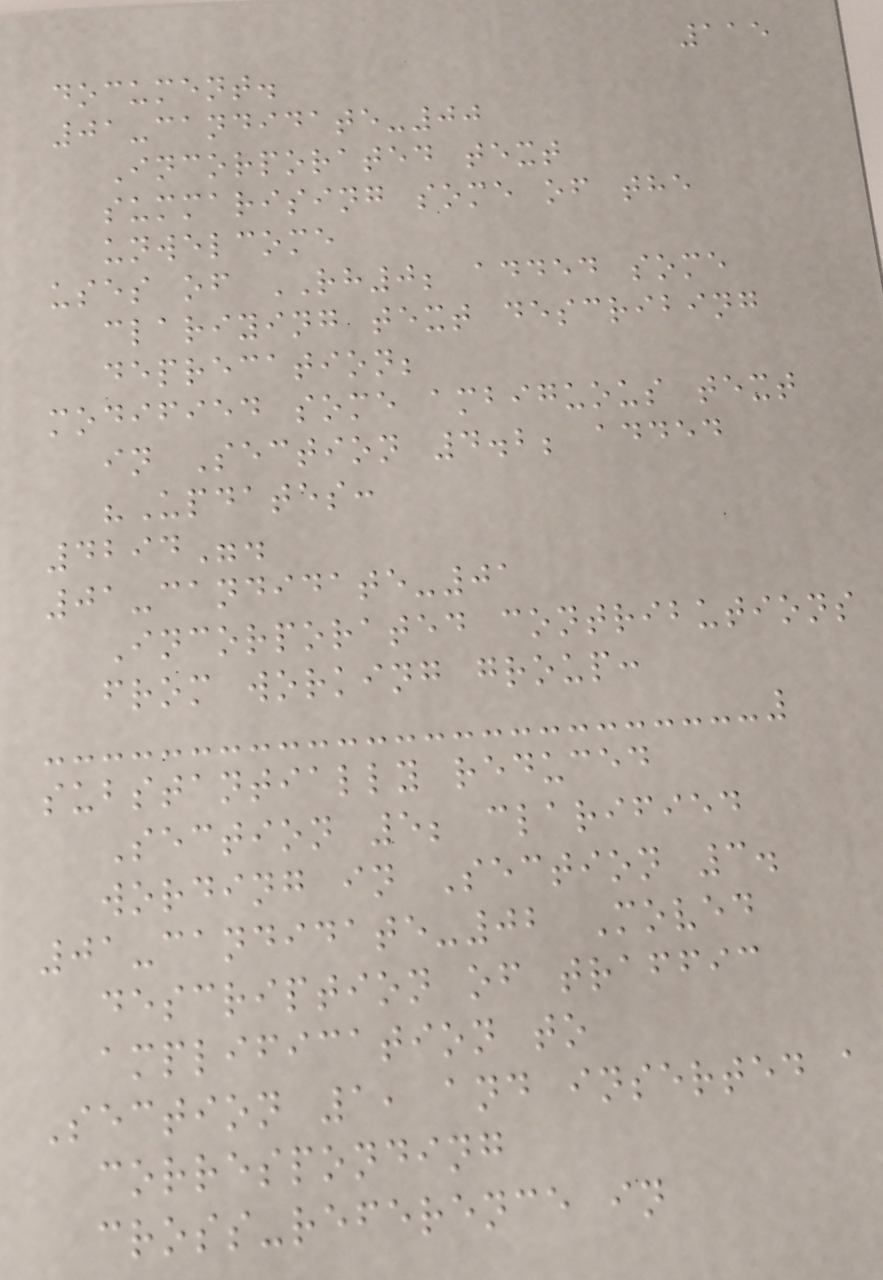115
document.
01-candidate-00
Incorporated text
summarising some of the
unwelcome
uses of RH0; added some
clariying text describing
deprecation;
modified some ambiguous text
in Section 4.2; added
"Updates:
4294".
01-candidate-01
Incorporated contributions
from working group:
substantially reduced
Section 5; clarified
wording in Section 3.
01-candidate-02 Moved
description of traffic
amplification to
Section 1, and inserted a
corresponding
cross-reference in
